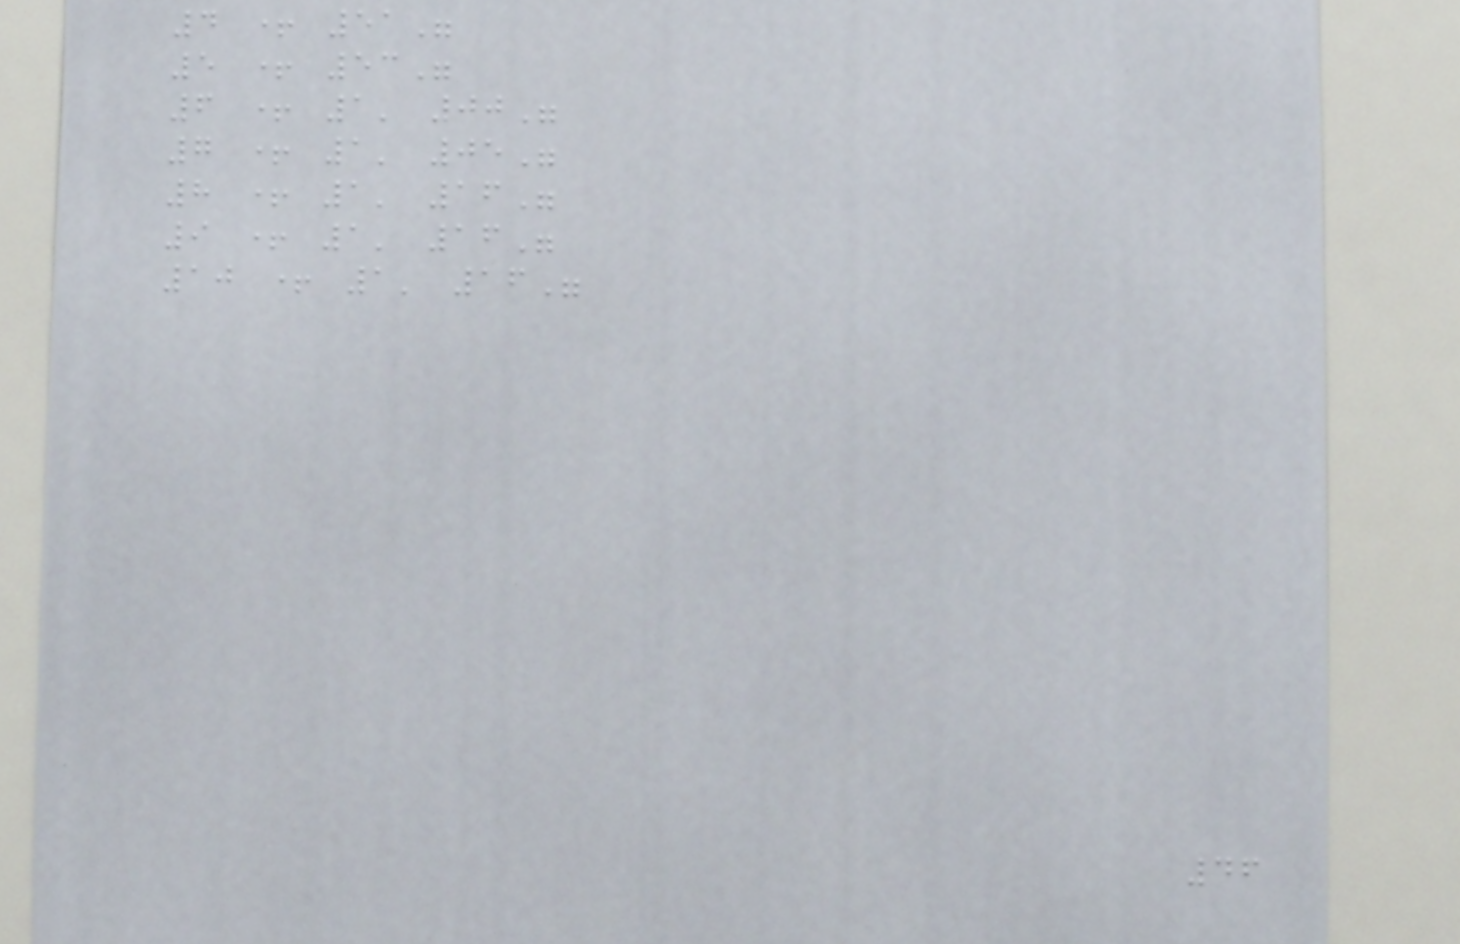4 + 51"
5 + 53"
6 + 1' 00"
7 + 1' 05"
8 + 1' 16"
9 + 1' 16"
10 + 1' 16"
46
